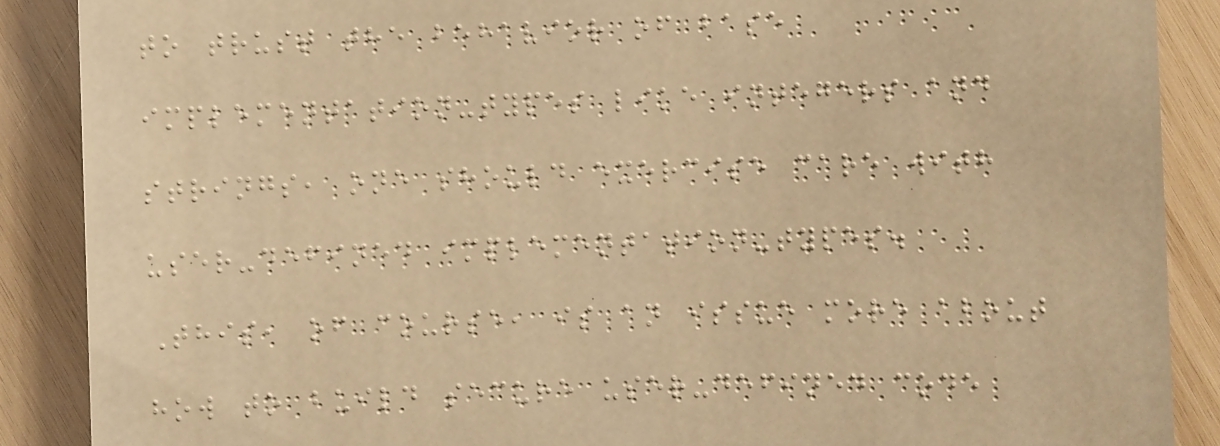to trust the behavior of base
implementation-types like integers and
strings, one should exercise care with
user-defined implementation-types.
This, of course, is an issue more about
how to build secure user-defined code
